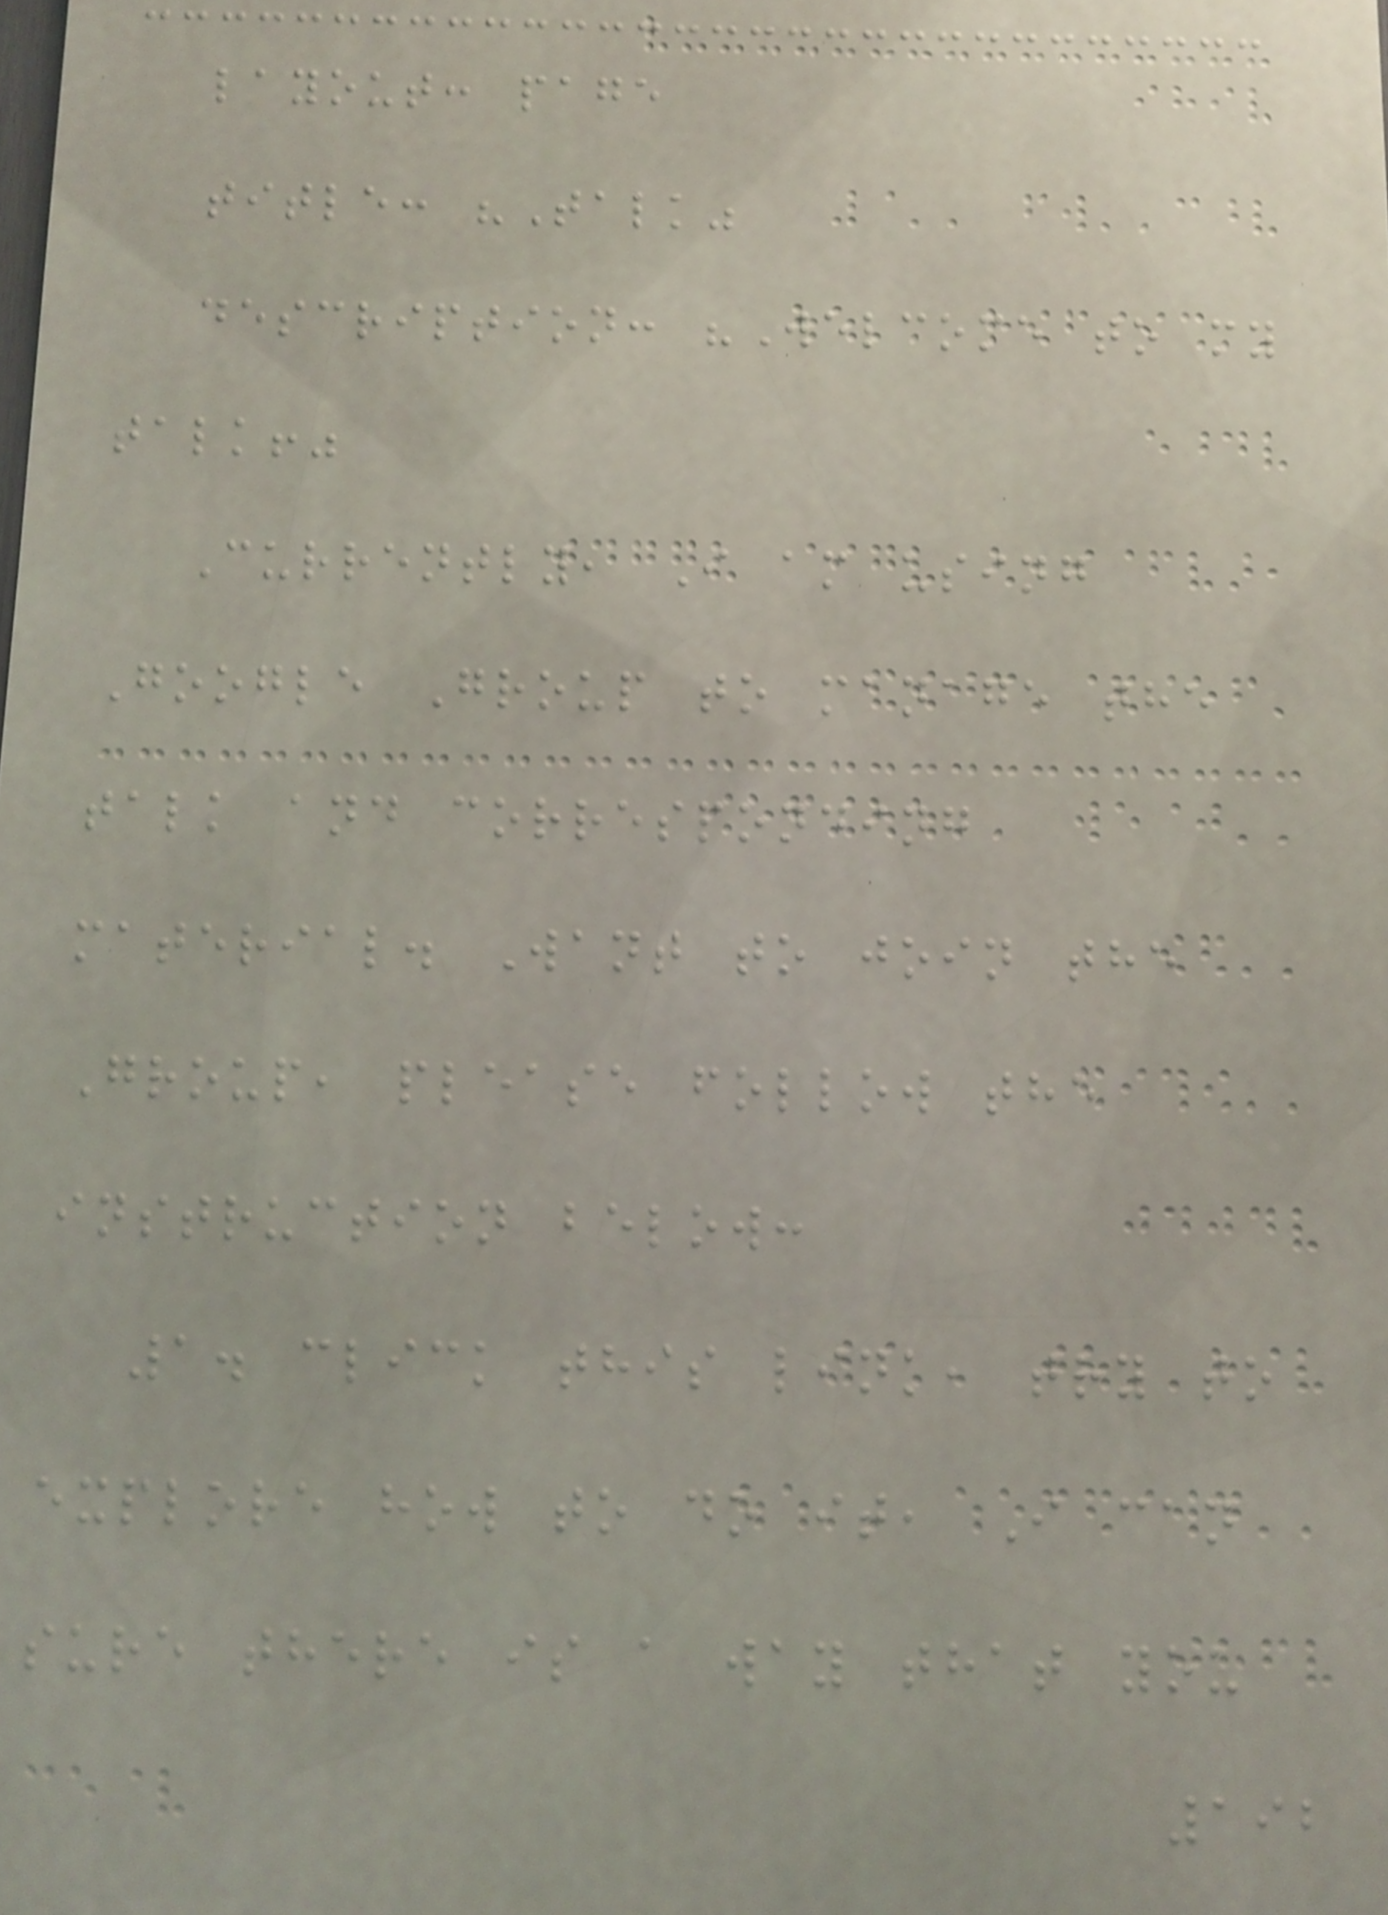layout: page
title: "Talk"
description: "Welcome to my
talk!"
Currently, I am using
Google Group to manage the
talk and corresponding
material. Want to join the
Group, please follow the
instruction below:
1. click this link, try to
explore how to do it, I can
sure there is a way that you
192
